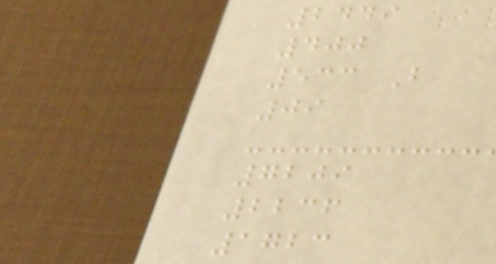2449
400
533 B
09
7209
2236
1723
